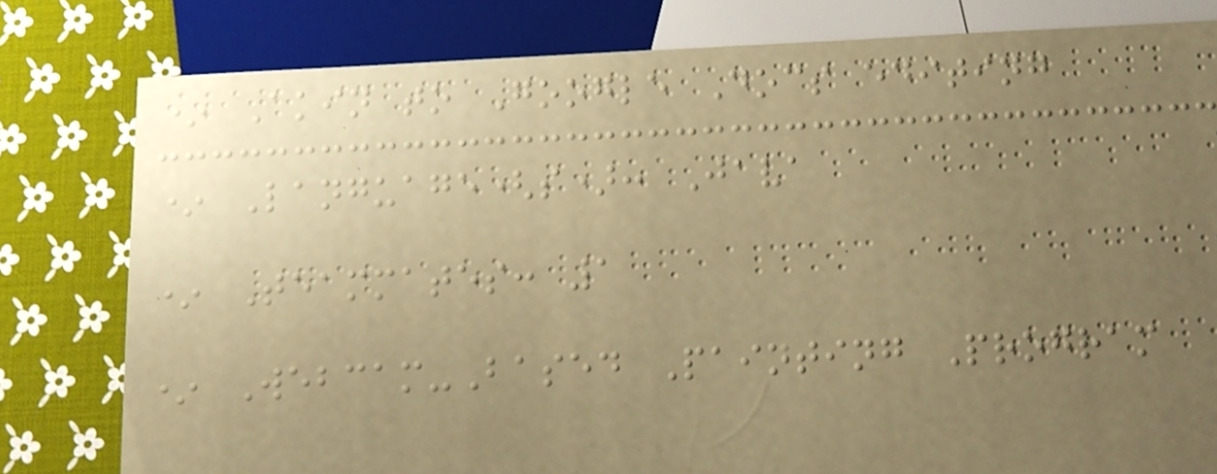* Akin to Google Docs editing
* Language(s): Java
* Teammates: 1
* Webcam-Based Painting Program
